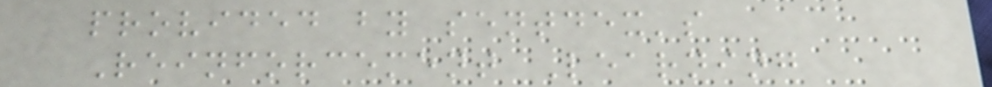provided by sentdex's
Reinforcement Learning
